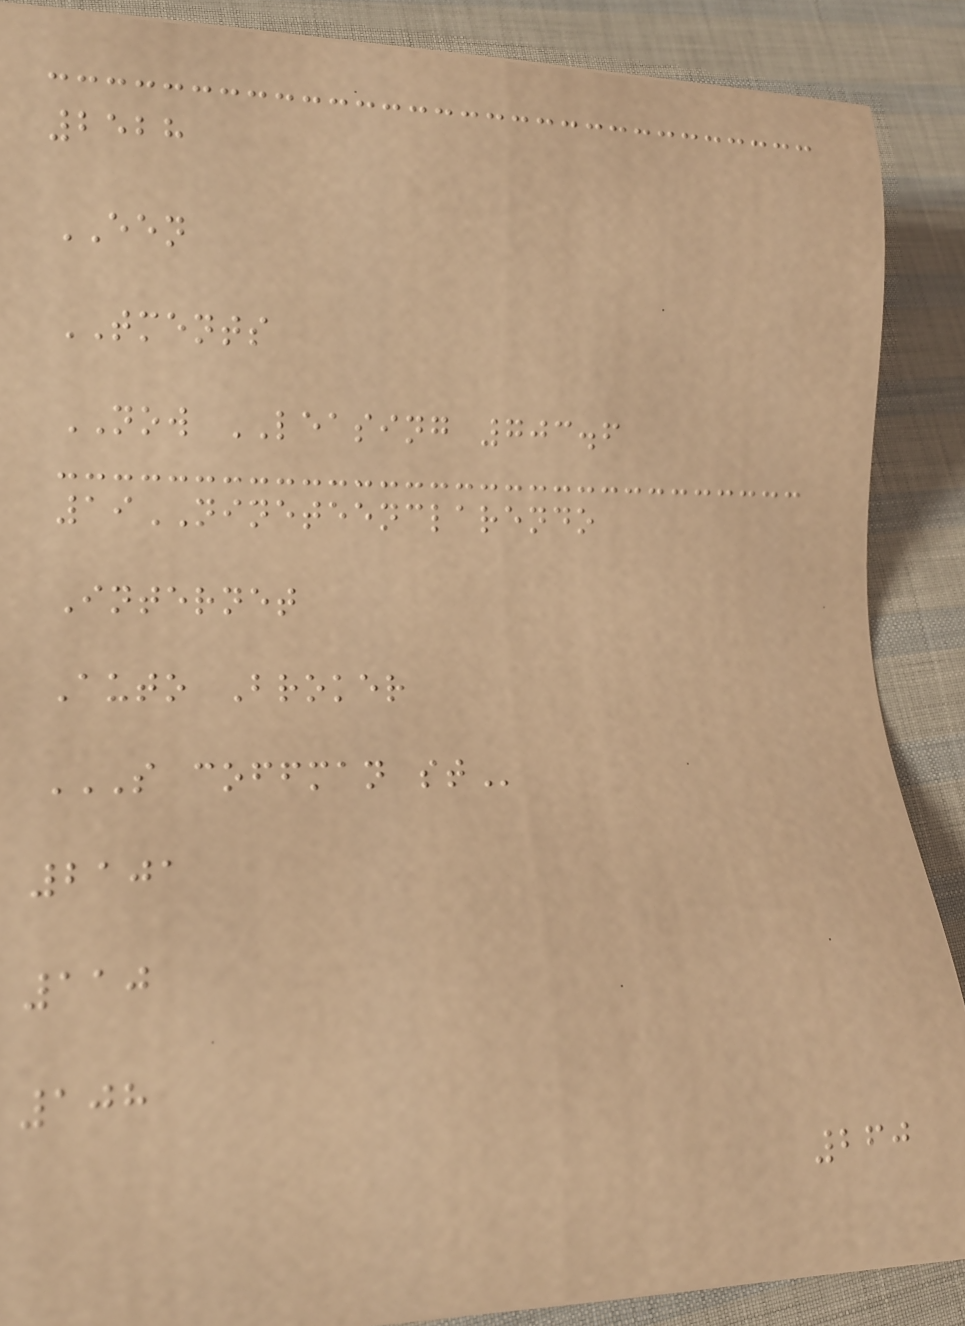2528
EEN
TMENTS
NOW LEASING 703.6
19NINETEENCLARENDO
Internet
Auto Broker
S COFFMAN ST
2101
110
108
260
